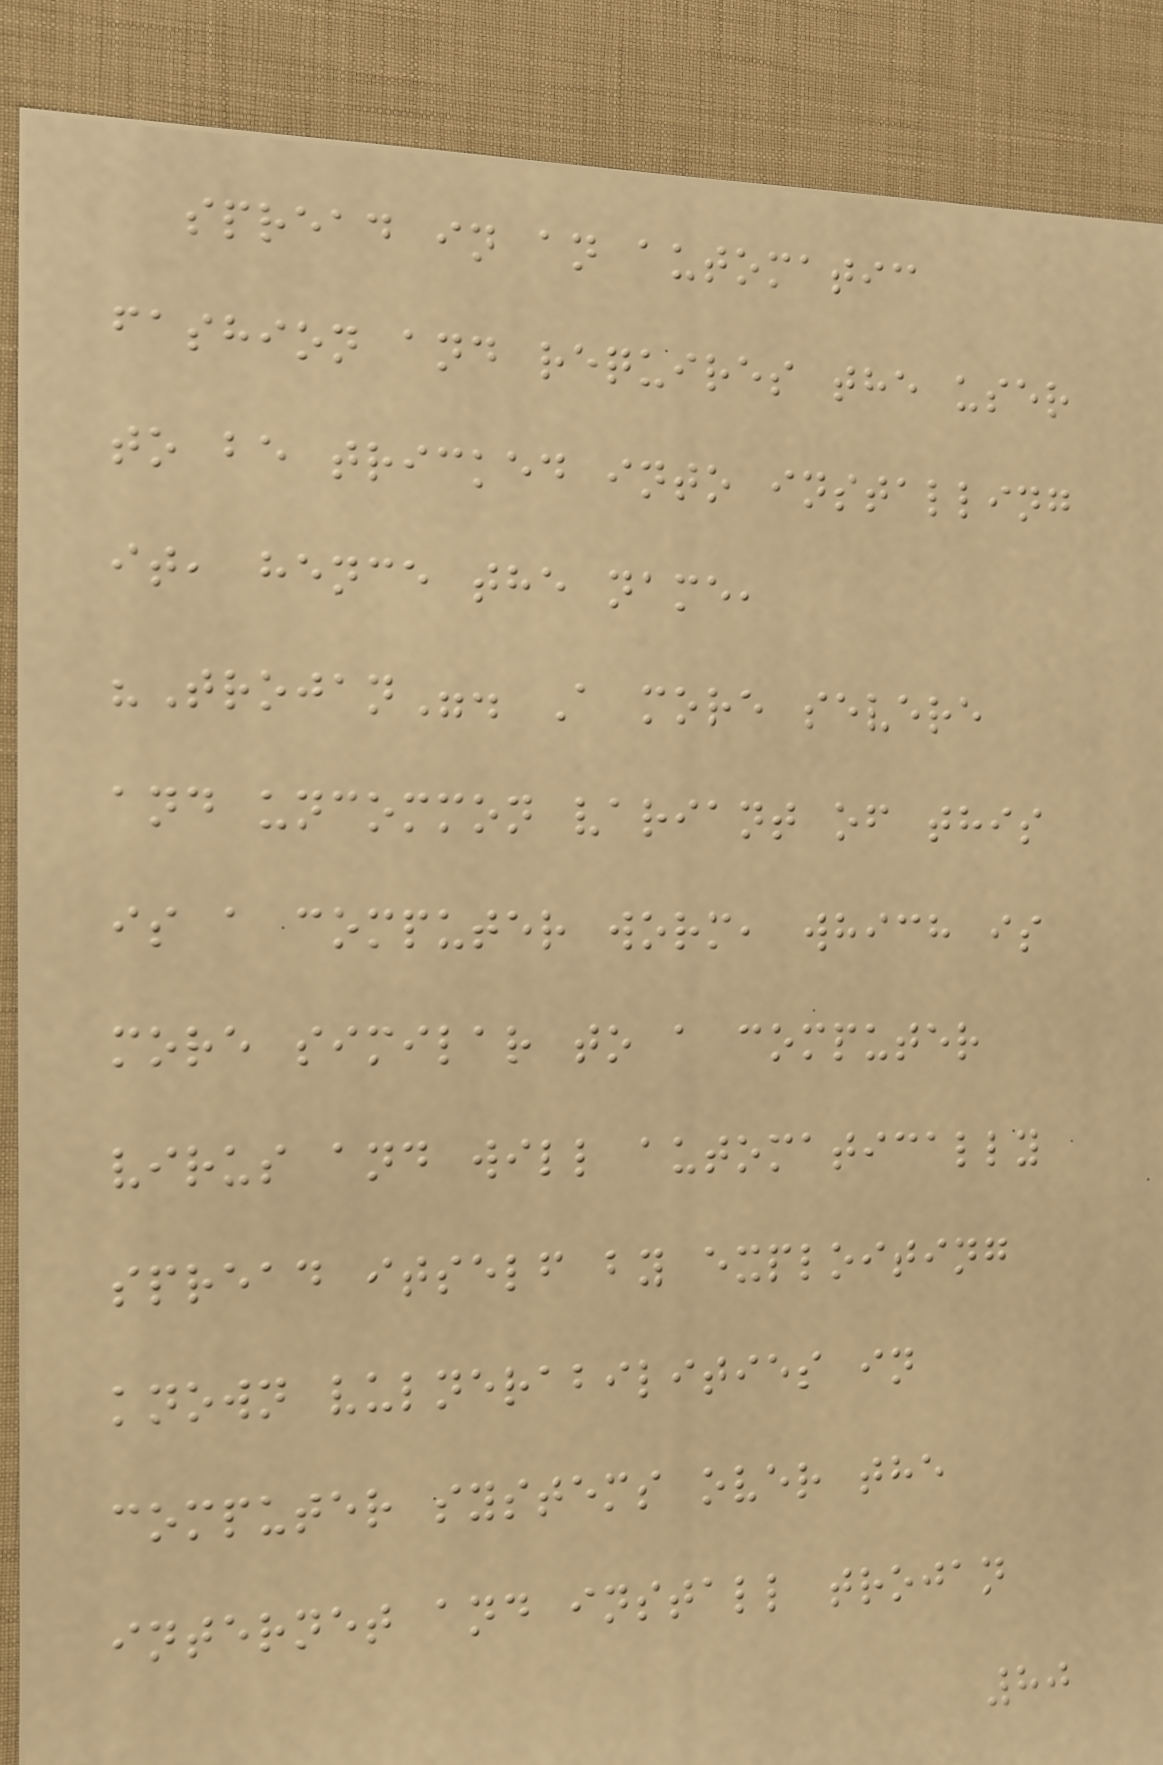spread in an automatic
fashion and requires the user
to be tricked into installing
it, hence the name,
"Trojan". A more severe
and uncommon variant of this
is a computer worm, which is
more similar to a computer
virus and will automatically
spread itself by exploiting
known vulnerabilities in
computer systems over the
internet and install trojan
80
